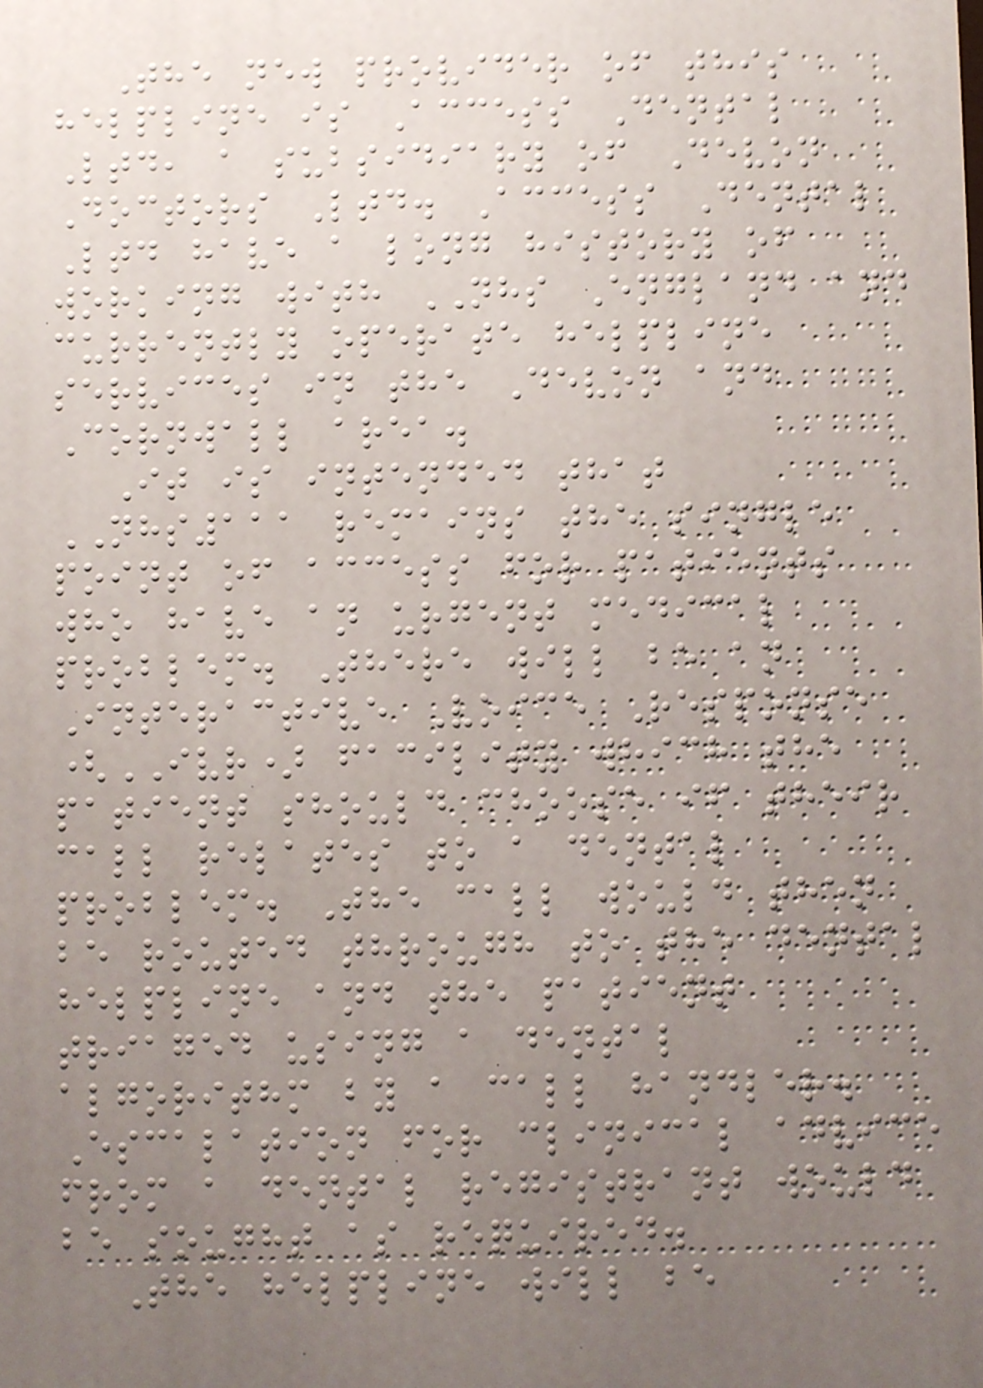The new provider of this
helpline is Access Dental
Ltd, a subsidiary of Devon
Doctors Ltd. Access Dental
Ltd have a long history of
working with NHS England and
currently operate helpline
services in the Devon and
Cornwall area.
It is intended that
NHS111 remains the single
point of access for patients
who have an urgent medical
problem. There will be an
Interactive Voice Response
(IVR) facility which the
patient should choose if their
call relates to a dental
problem. The call would then
be routed through to the dental
helpline and the patient
triaged using a dental
algorithm by a call handler.
Escalation for clinical advice
from a dental registrant would
be sought as required.
The helpline will be
